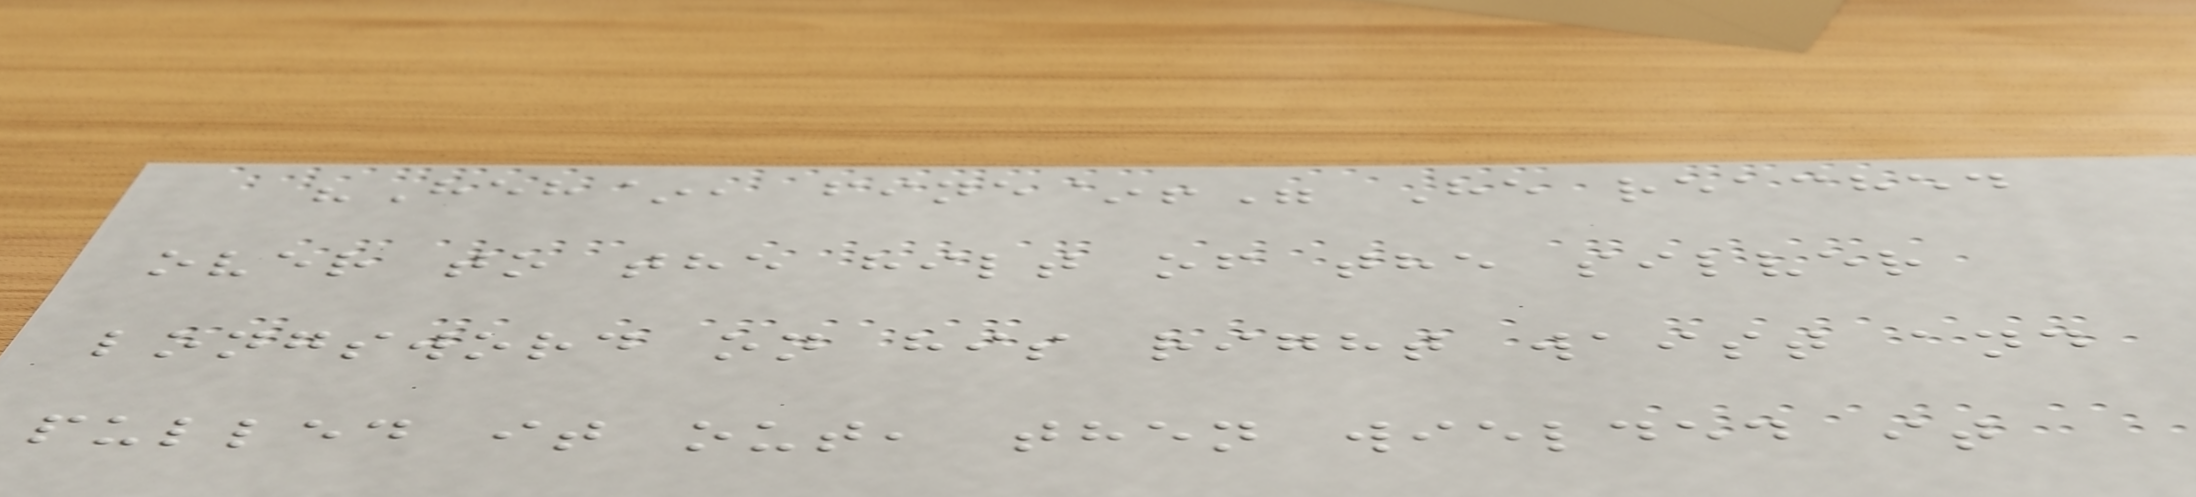"Heh~, fine~!" He reached
over to the hilt of the silver
longsword on his right waist and
pulled it out, then wielded it
